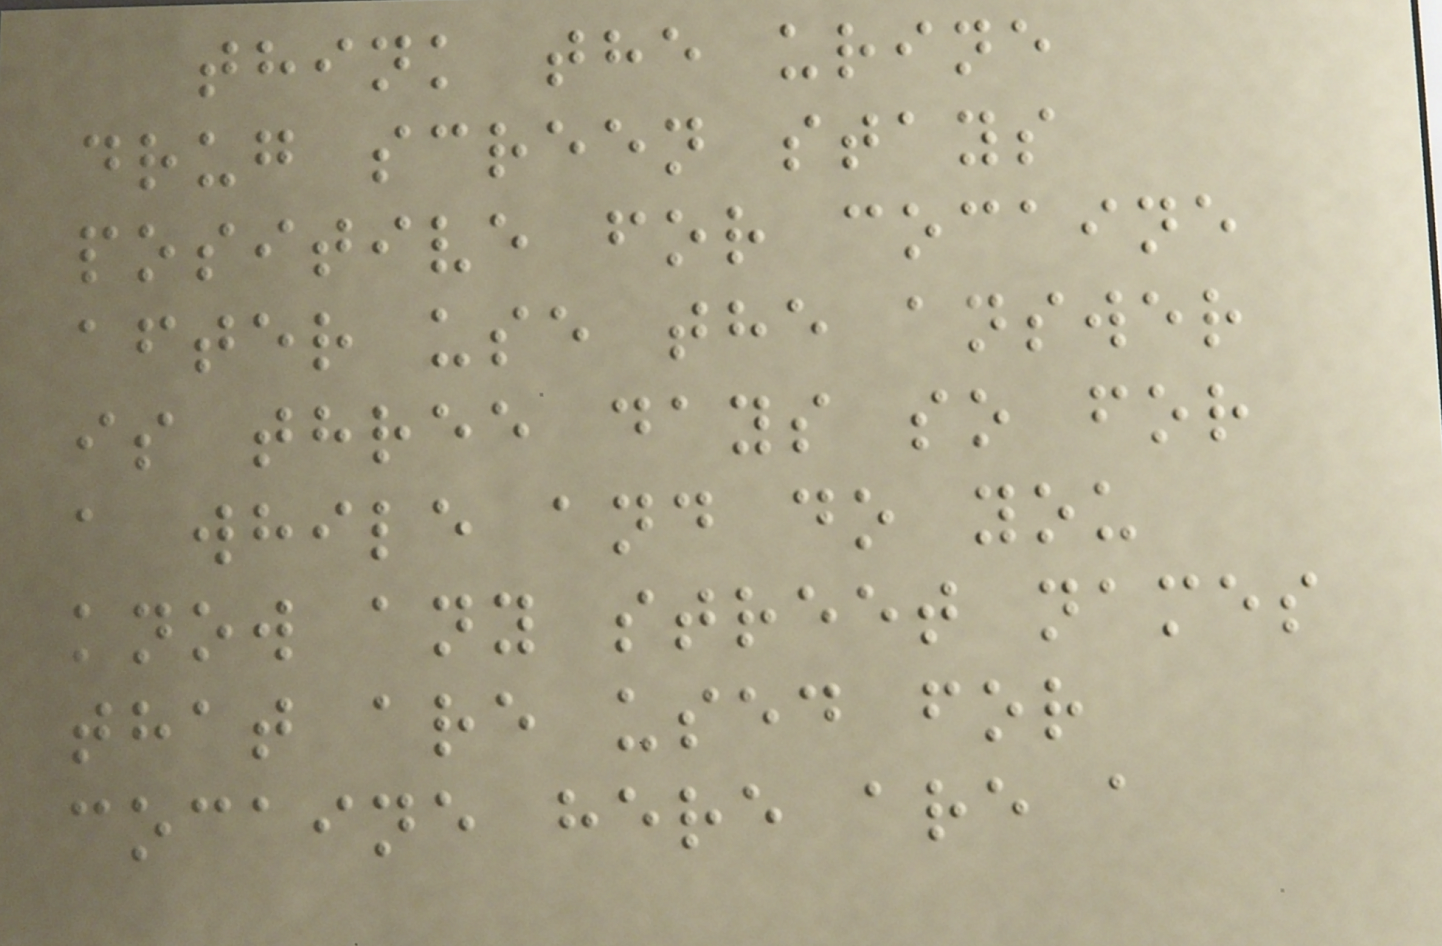think the urine
drug screen stays
positive for cocaine
after use the answer
is three days so for
a while and do you
know any street names
that are used for
cocaine here are a
